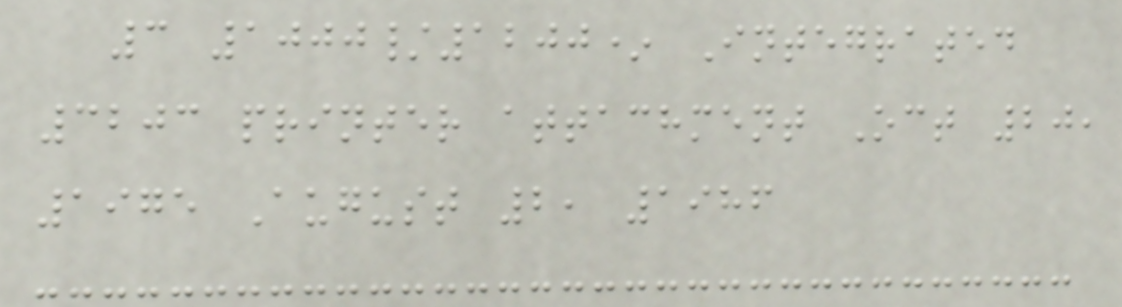3 1000/1200* Integrated
3203 printer attachment Oct 20,
1975 August 2, 1986
